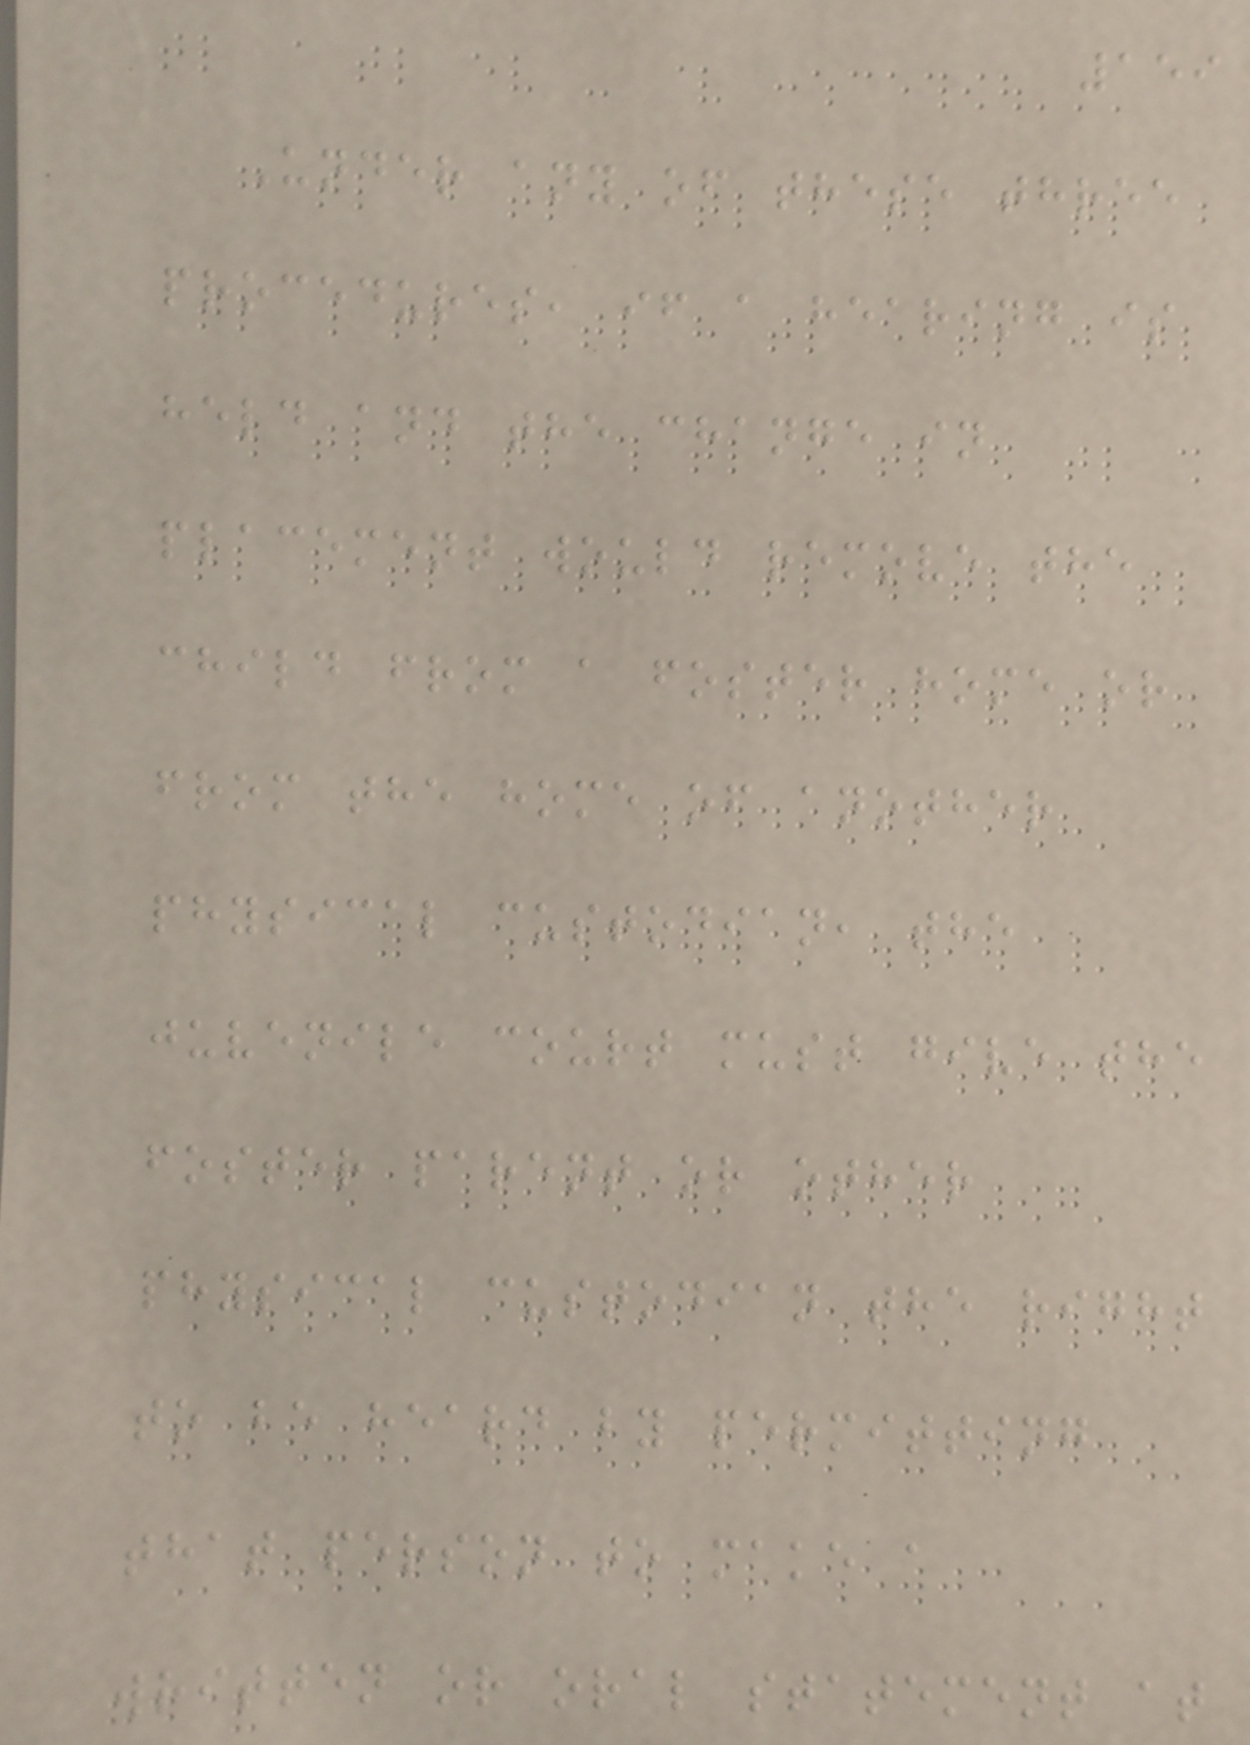159
Under any of these three
procedures, if a hearing is
held and the change in
placement would remove the
child from a foster home or
from the home of another
physical custodian, the
juvenile court must give the
foster parent or other
physical custodian the right
to be heard by permitting
that person to make a
written or oral statement at
